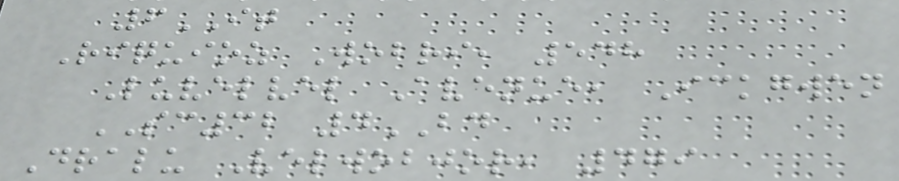6IT
Riquioz Wobri, 548
Luvelvel Avenue, Ickgwen
SC32 4BD
Dralu Velwobjor, 479
